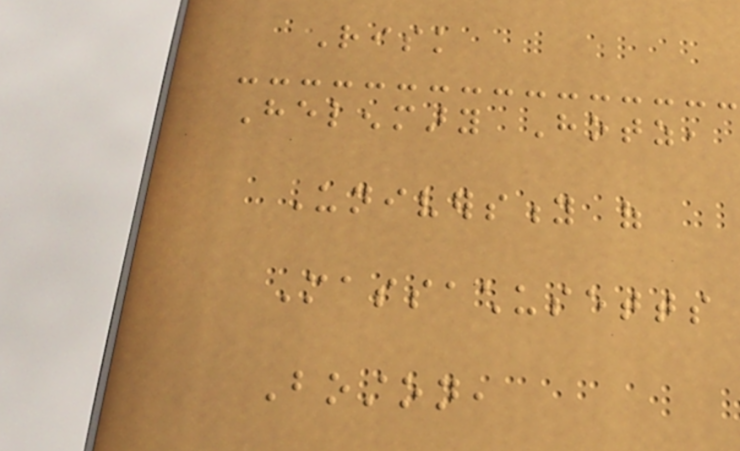Risk
Helenmary Hotz,
University of
Massachusetts
Boston,
